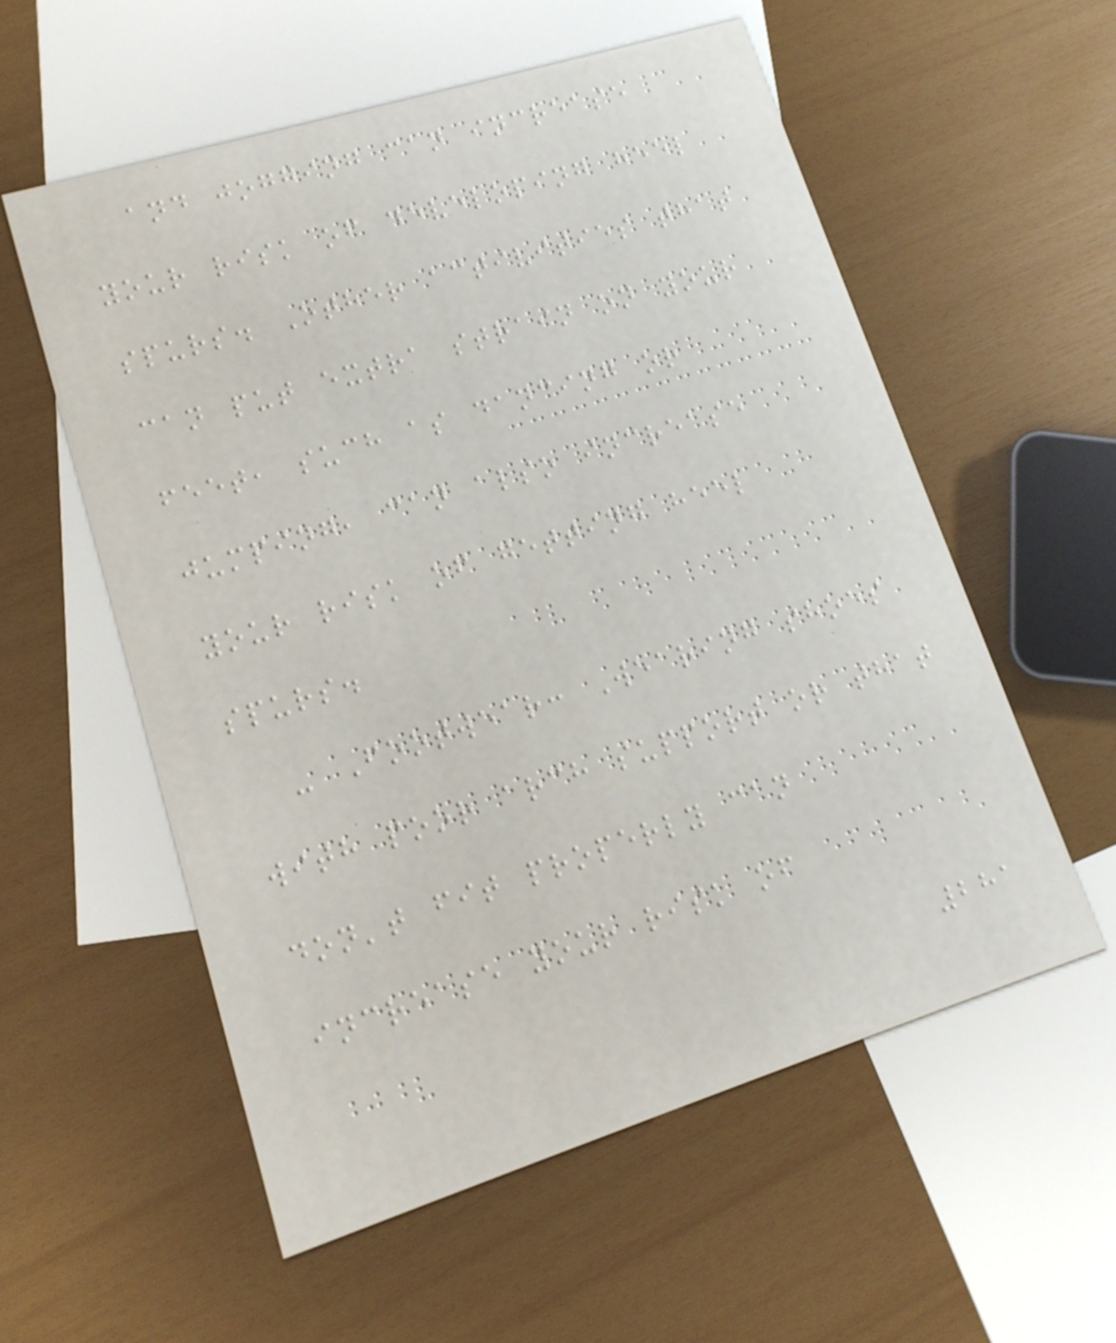and jogging can increase
your risk of developing heel
spurs. Other activities that
can put extra strain on your
feet, such as dancing or
jumping, can also increase
your risk of getting heel
spurs.
- Footwear: Wearing shoes
with poor arch support or that
don't fit properly can
increase your risk of
281
